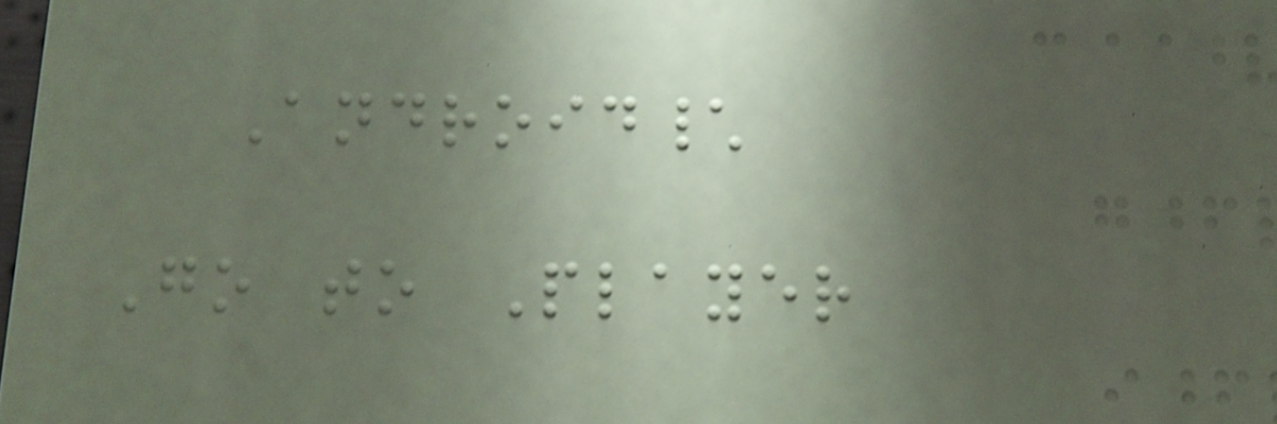Android\
Go to Player
